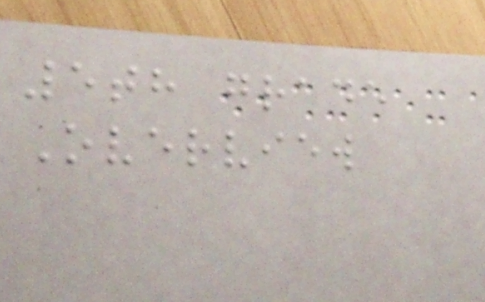5th grade
Overview
